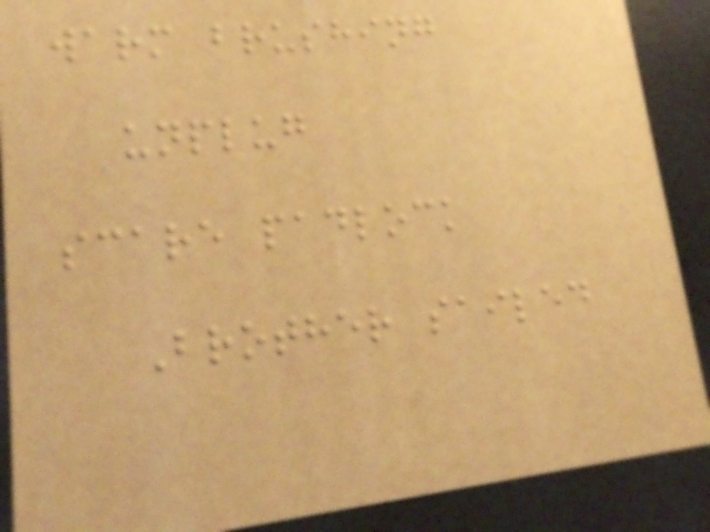warm brushing
unplug
scare padlock
Brother sailed
